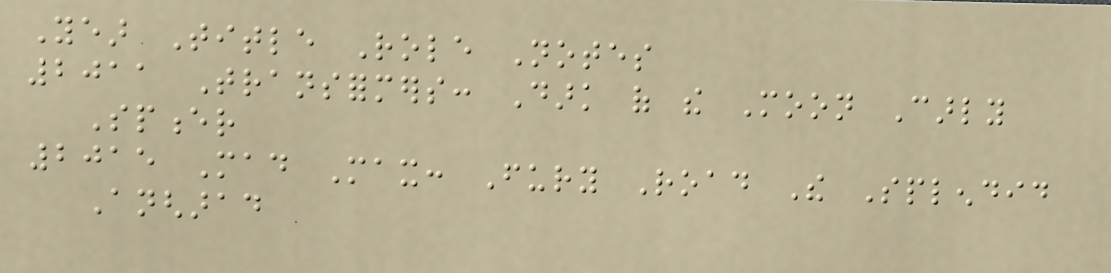Year Title Role Notes
2011 Transformers: Dark of the Moon Carly
Spencer
2015 Mad Max: Fury Road The Splendid
Angharad
